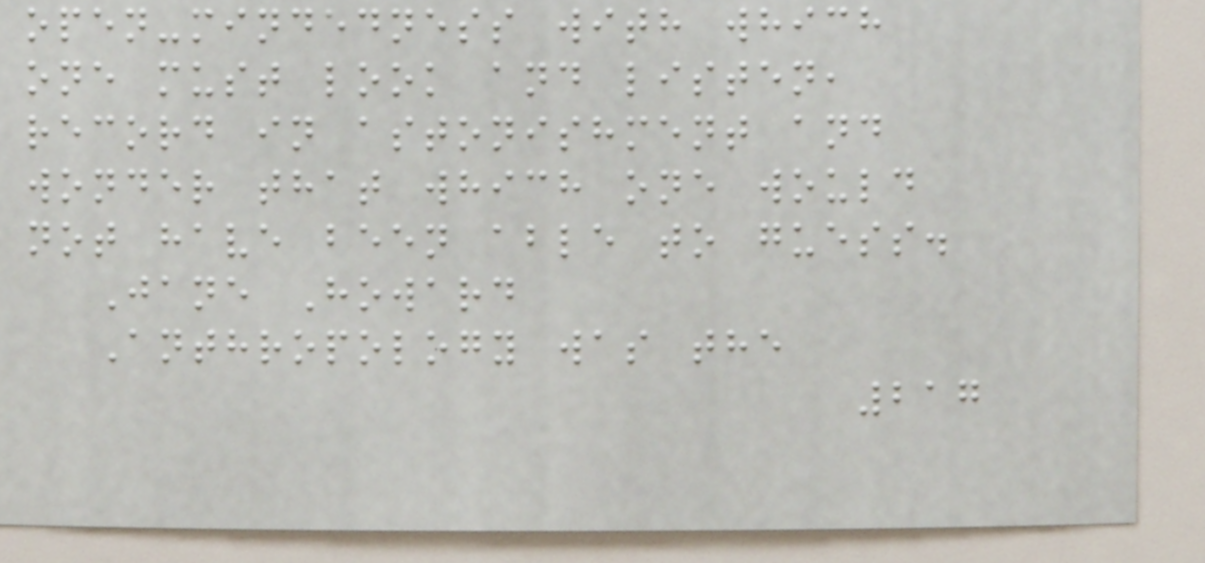open-mindedness with which
one must look and listen,
record in astonishment and
wonder that which one would
not have been able to guess.
Jane Howard
Anthropology was the
217
